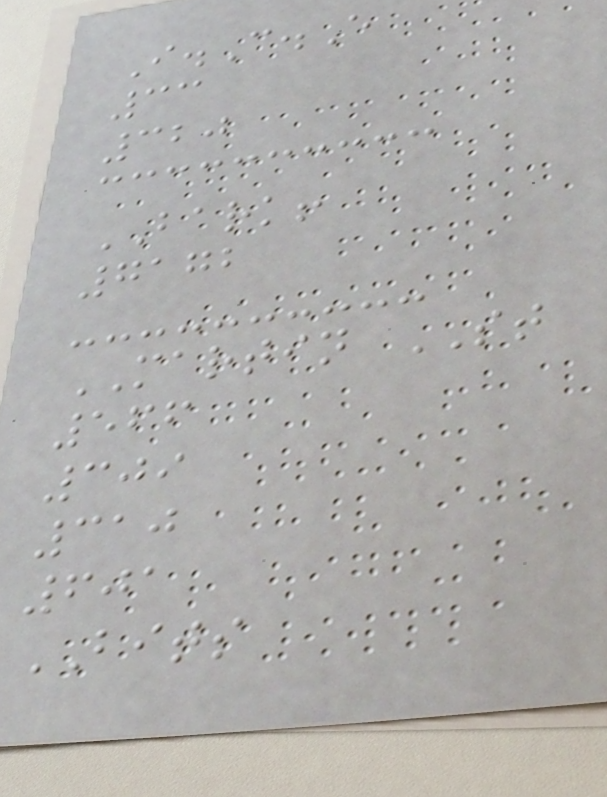I.C.E
33
320
BARK!
7172
MARTIN ST
566
309
310
601
BITS
